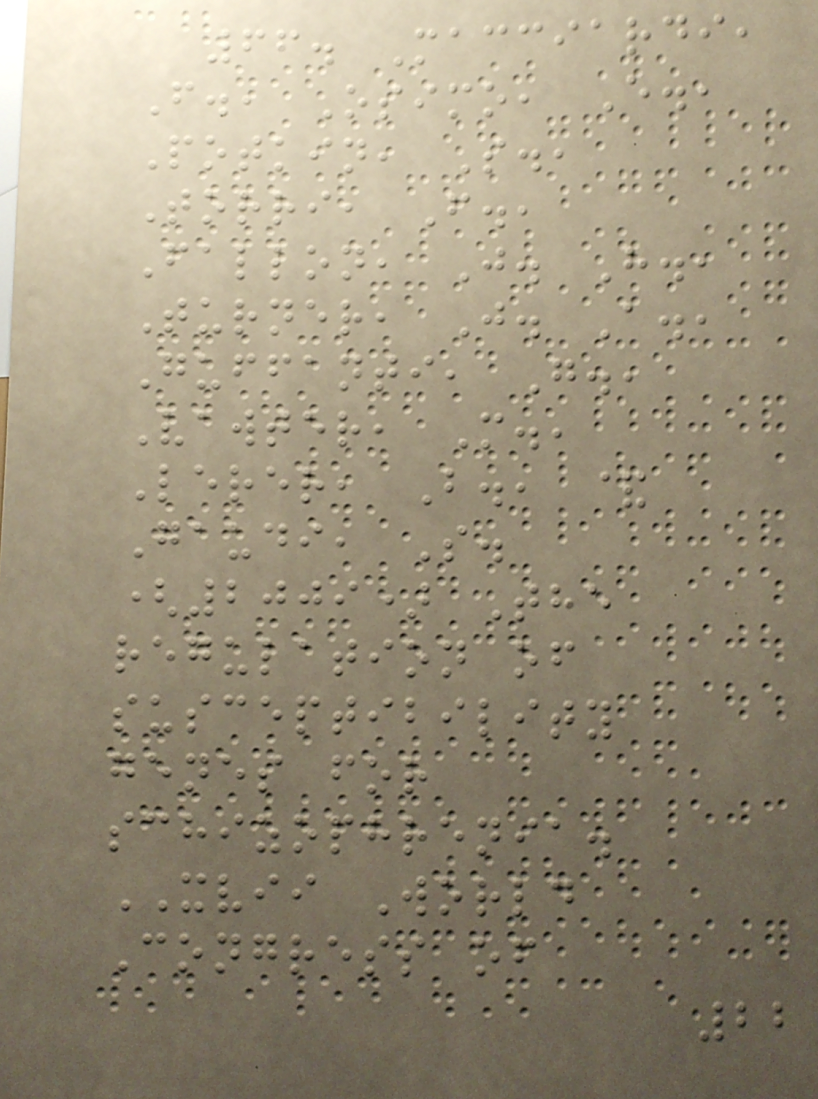66. Macciardi,
F., Osimo, E.,
Potkin, S.,
Torri, F.,
Fallon, J. H.,
Turner, J. A.,
Guffanti, G.,
Vawter, M.,
Lerer, B., &
Gaudi, S.
(2009) The
regulation of
susceptibility
genes for
schizophrenia.
XVII World
Congress of
22
